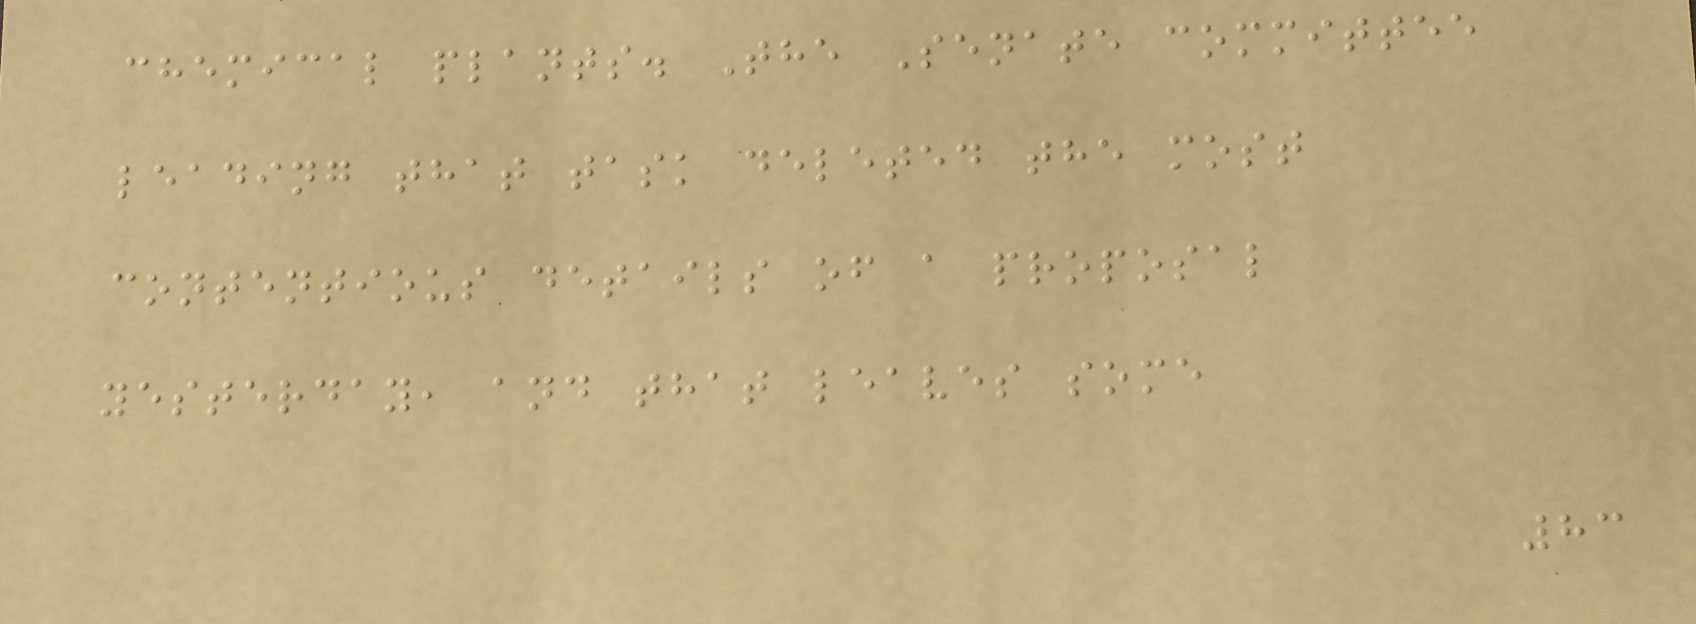chemical plants. The Senate committee
leading that task deleted the most
contentious details of a proposal
yesterday, and that leaves some
83
